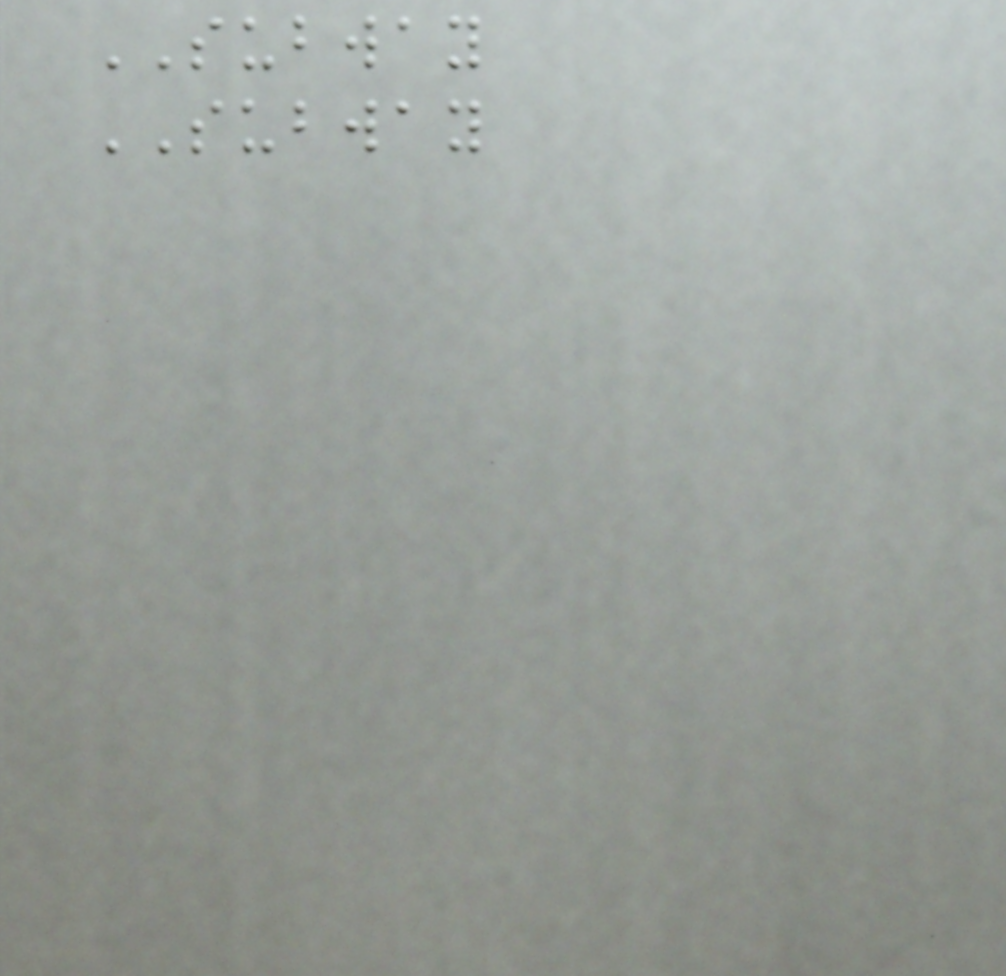SUBWAY
SUBWAY
